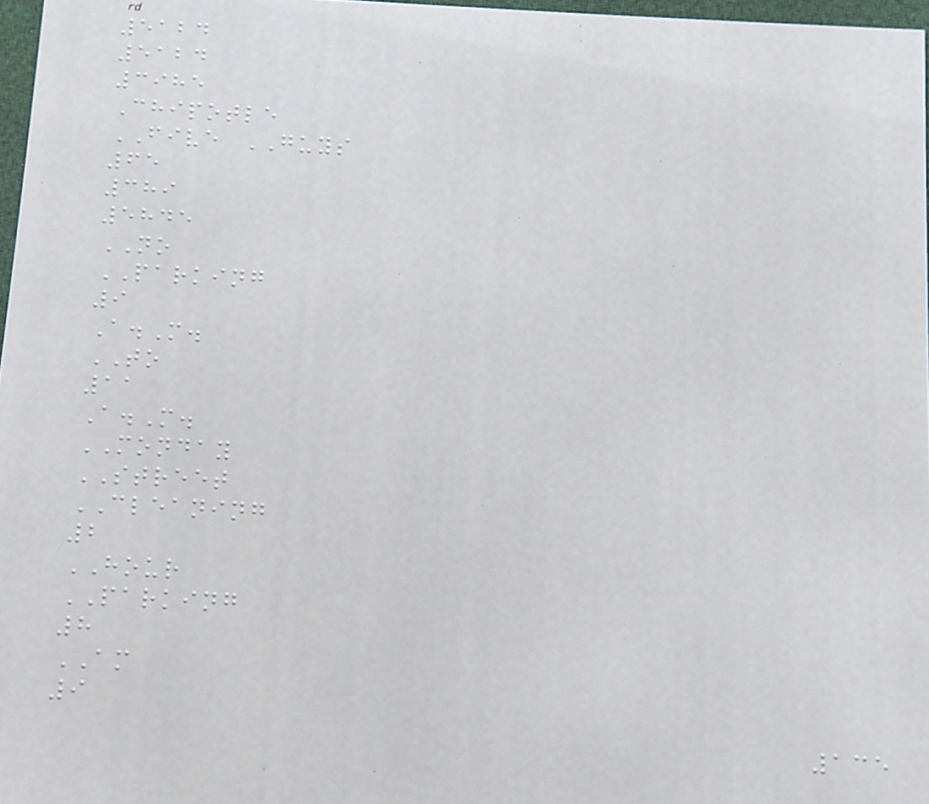5124
5124
3985
Chipotle
FIVE GUYS
65
389
5845
NO
PARKING
9
A.M.
TO
11
A.M.
MONDAY
STREET
CLEANING
2
HOUR
PARKING
8
AM
9
135
